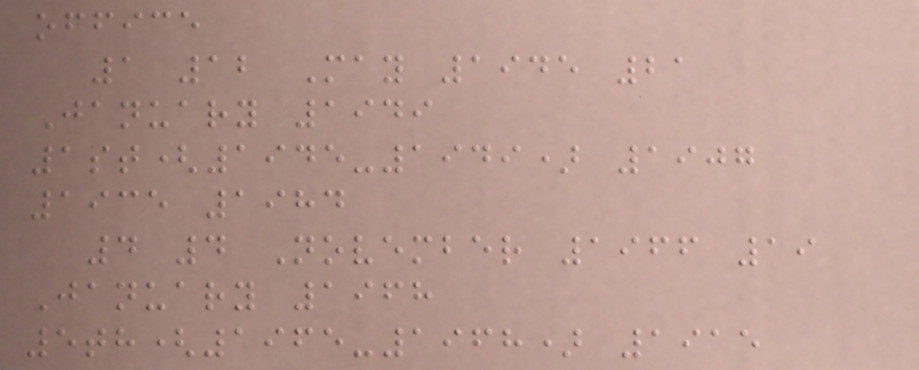office
1 12 May 1945 21
January 1949
1st(1945-1949) 1907
1935 1984
4 4 November 1966 19
January 1968
5th(1965-1968) 1915
